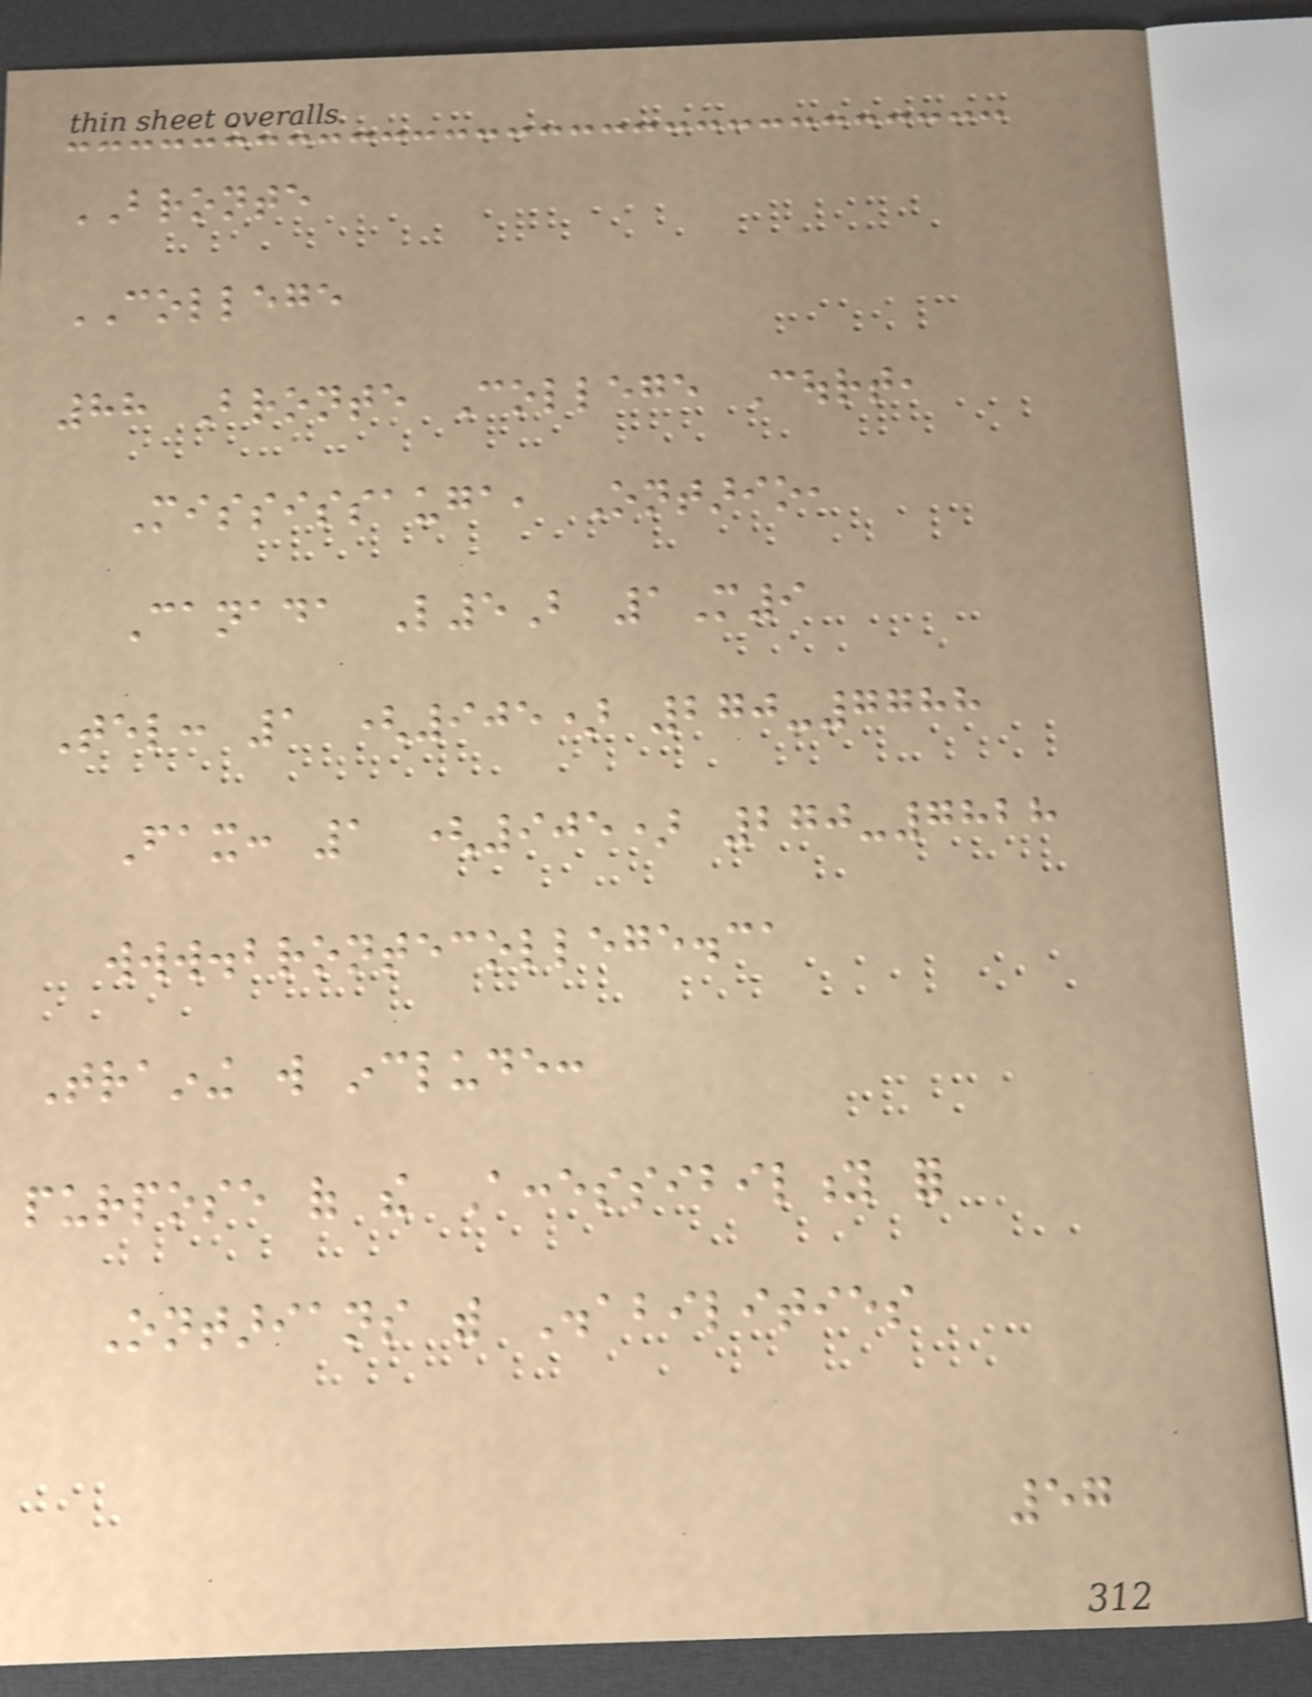BRONTE
COLLEGE
88 Bronte College Court,
Mississauga, Ontario,
Canada L5B 1M9
Tel: 1 (905) 270-7788
Fax: 1 (905) 270-7828
www.brontecollege.ca
Training will include:
purpose of the Accessibility for
Ontarians with Disabilities
57
